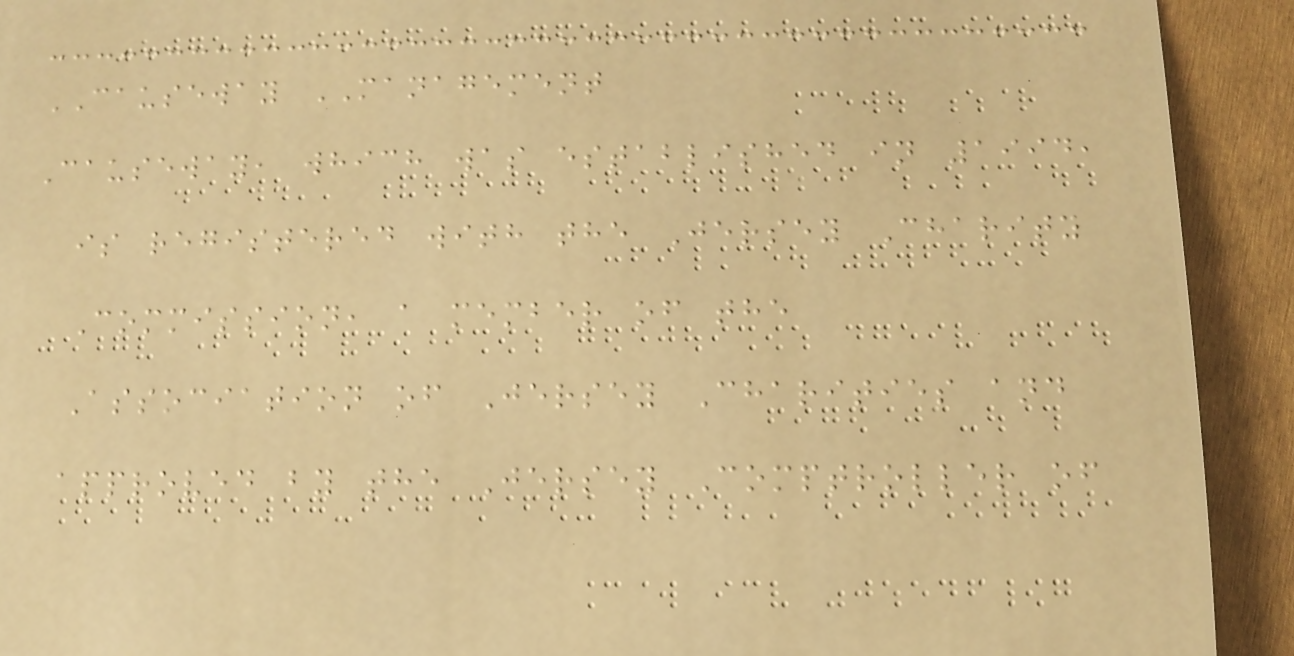CAUSEWAY MANAGEMENT
Causeway, which was established in 1994,
is registered with the Jersey Charity
Commission, a member of the
Association of Jersey Charities and
approved by the Jersey Comptroller of
